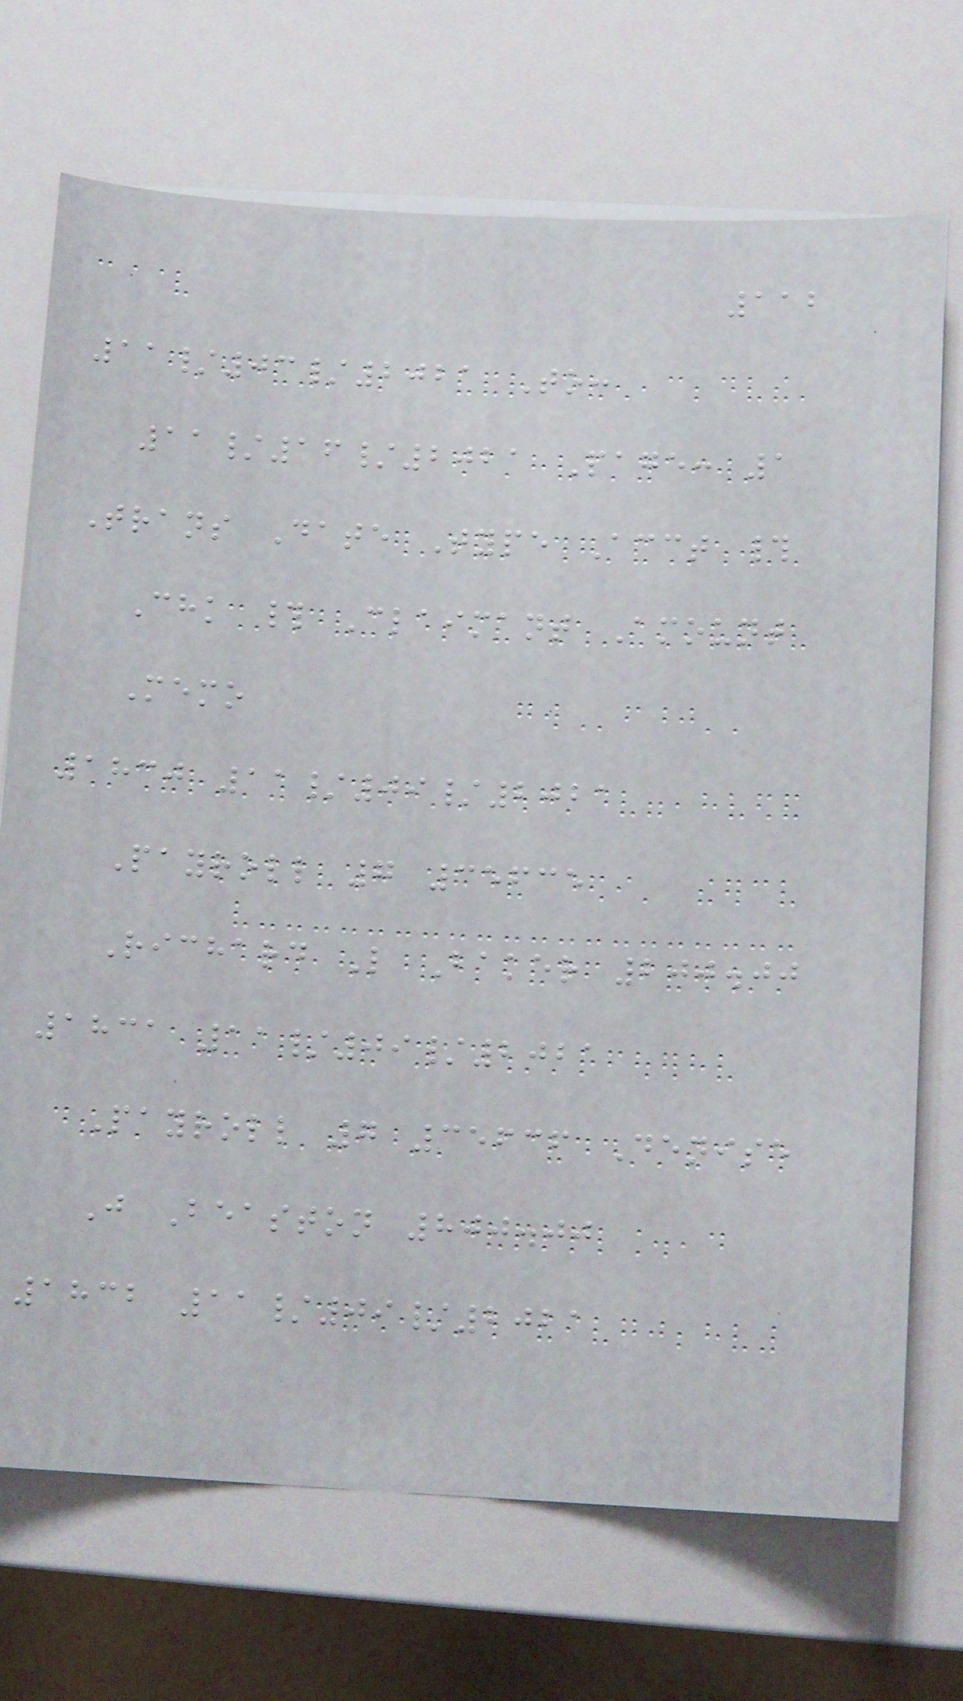112
11/03/2021 To:
11/16/2021 Page: 1
Trans Date Type Acct #
Chk # Claimant Amount
Memo
1830 11/09/2021
Payroll 7 35635
Richard L Baker 200.00
1831 11/09/2021
Payroll 7 35636 Denise
J Beaston 800.00
1832 11/09/2021
